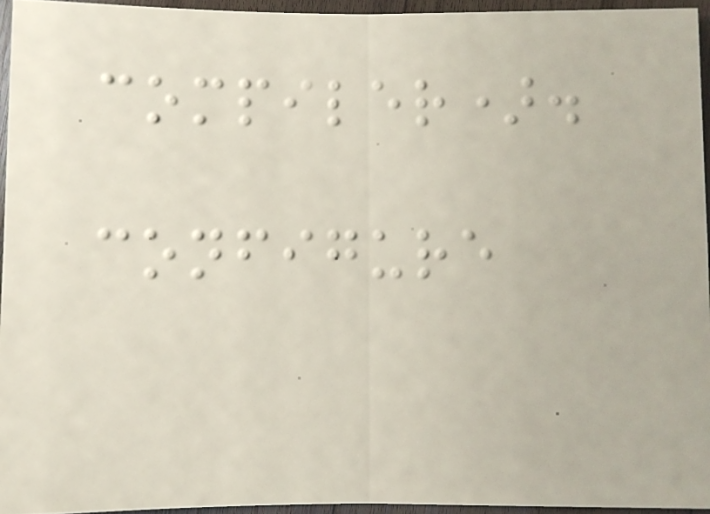compiler).
configure
